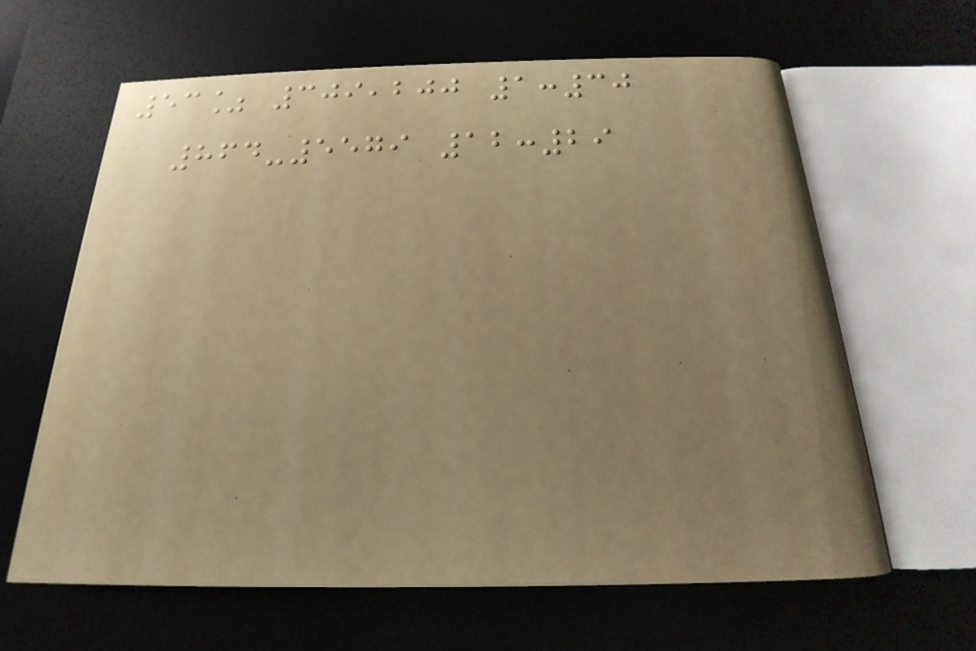53% 309,200 1:30
864-5579 12:29
